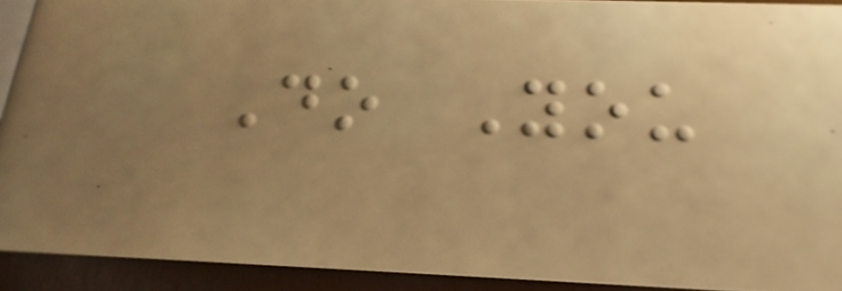Do You
